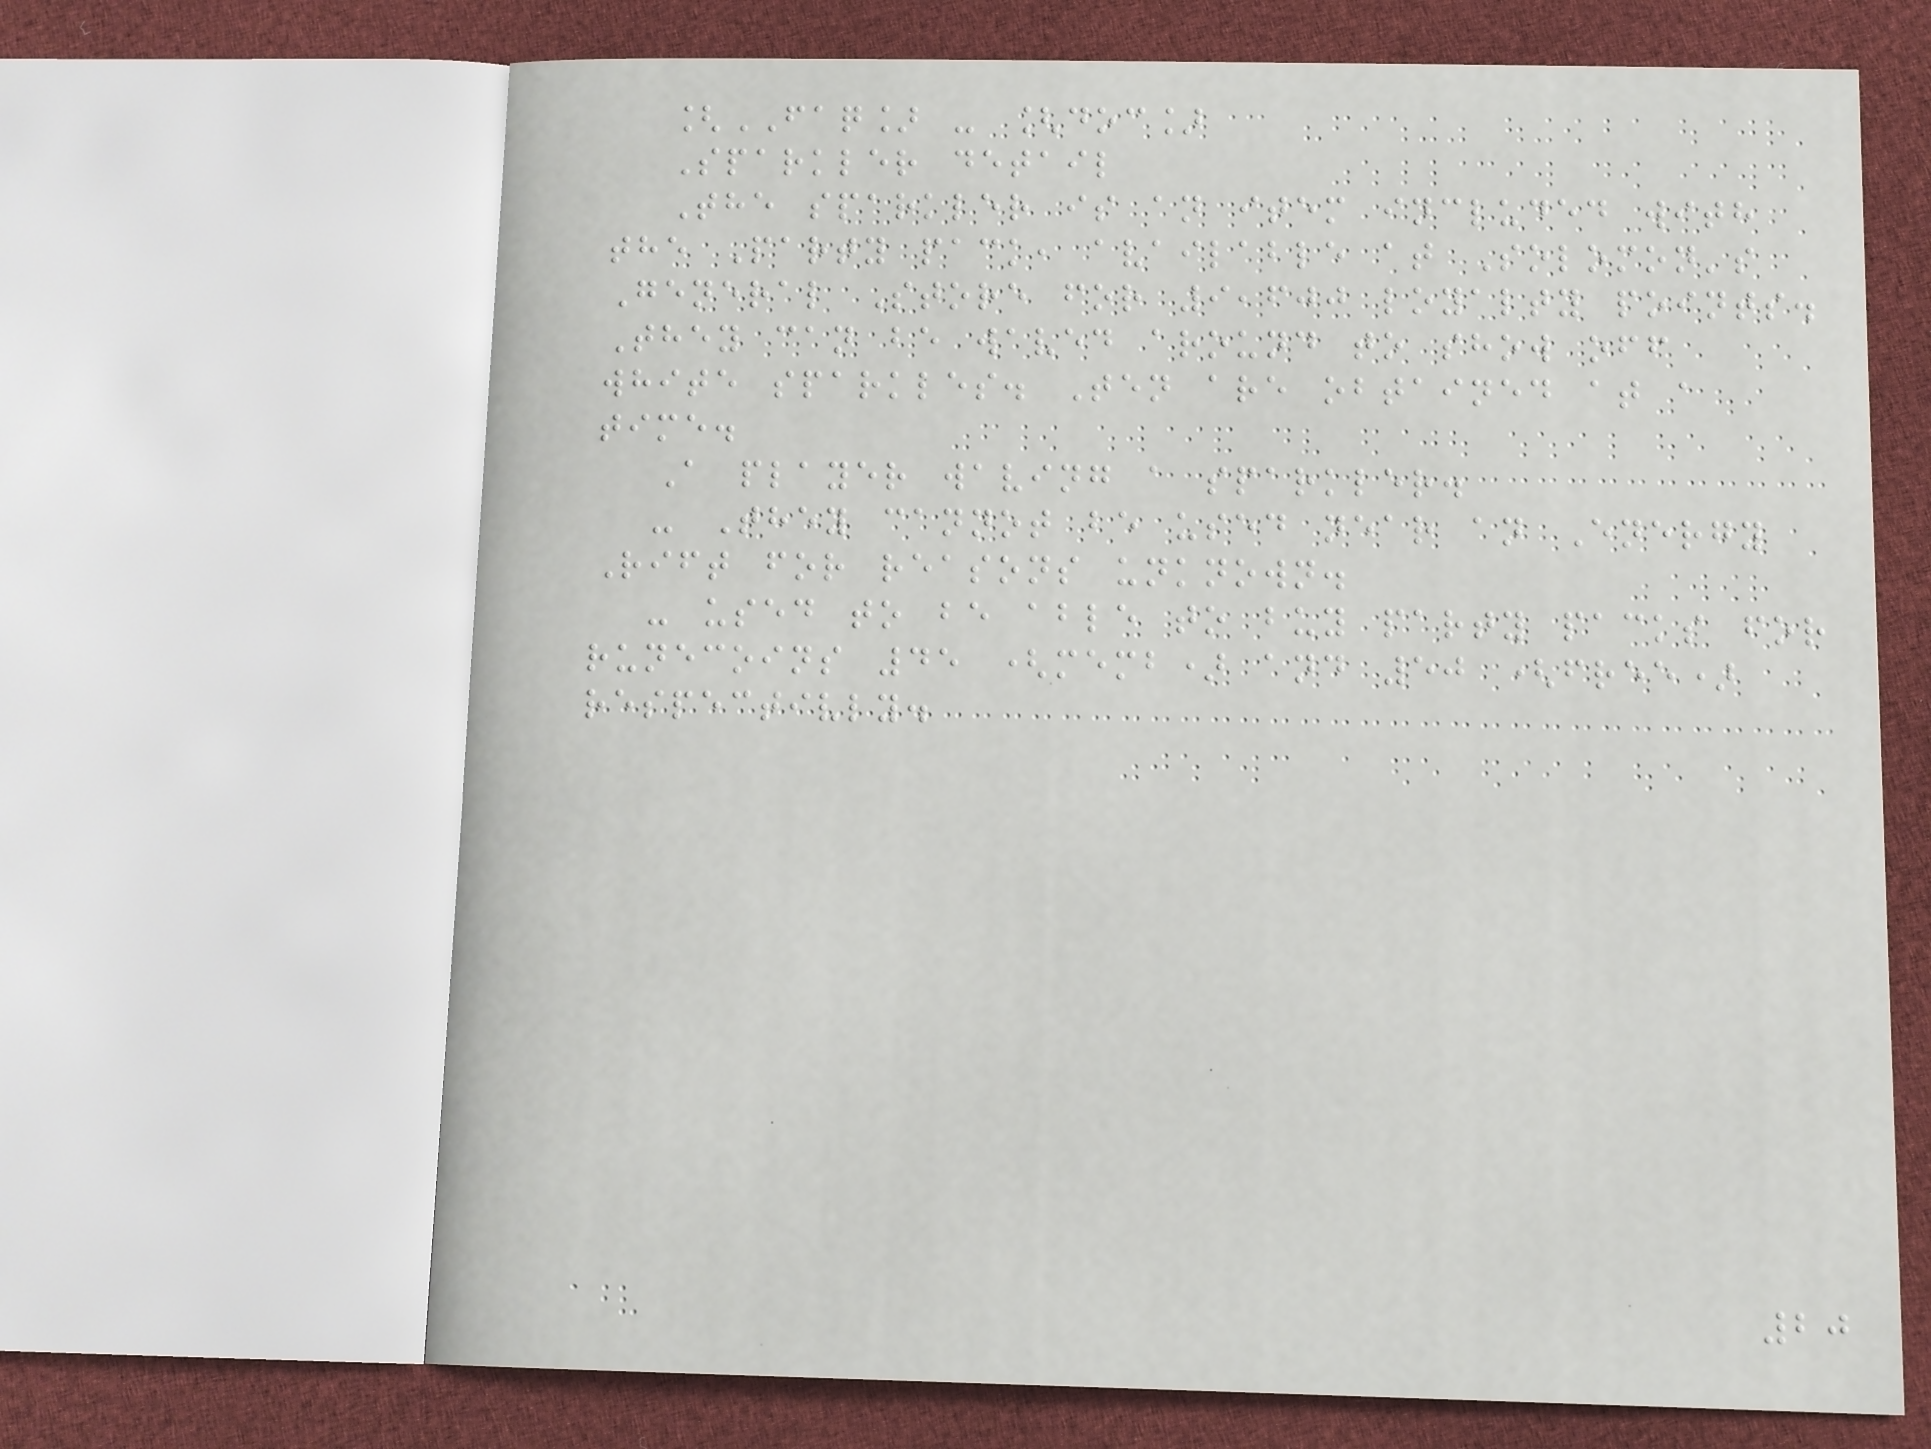[FAQ] - [doc]
Sparkler detail
The sparkler is an item included with
the Party pack, available at Solomon's
General Store for 9,600 loyalty points.
They can be waved around to show off
white sparkles. Ten are obtained at a
time.
A player waving a sparkler.
- They cannot be used near an Energy
Rift for reasons unknown.
- used to be able to buy party packs for
runecoins 45 (memb) and 50 (free)
respectivly.
20
